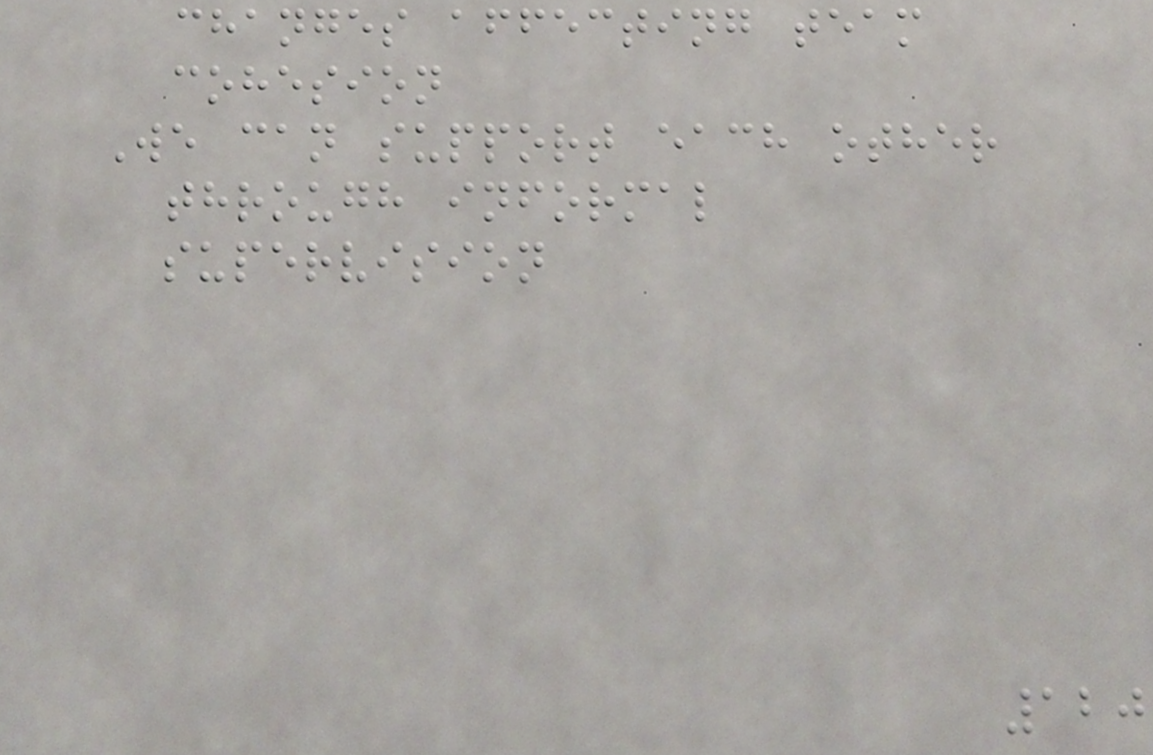changes affecting team
cohesion
We can support each other
through informal
supervision
120
